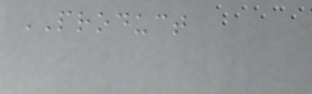PRODUCT
